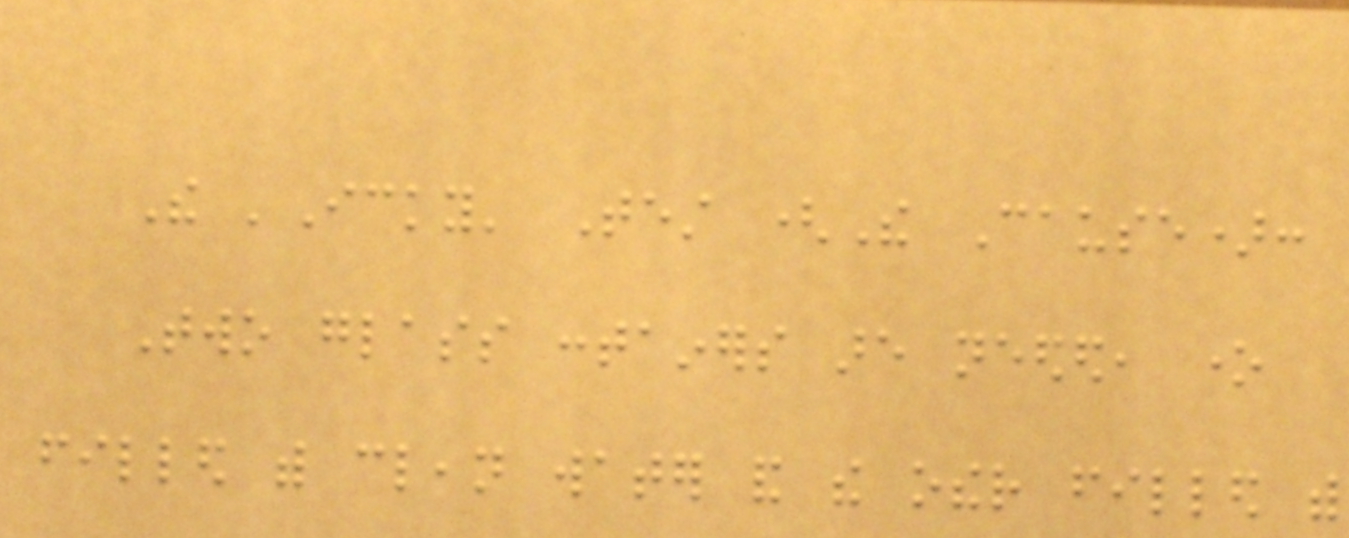The 'Icky' Test (The Cause):
Two glass containers are needed, one
filled with clean water and the other filled with
